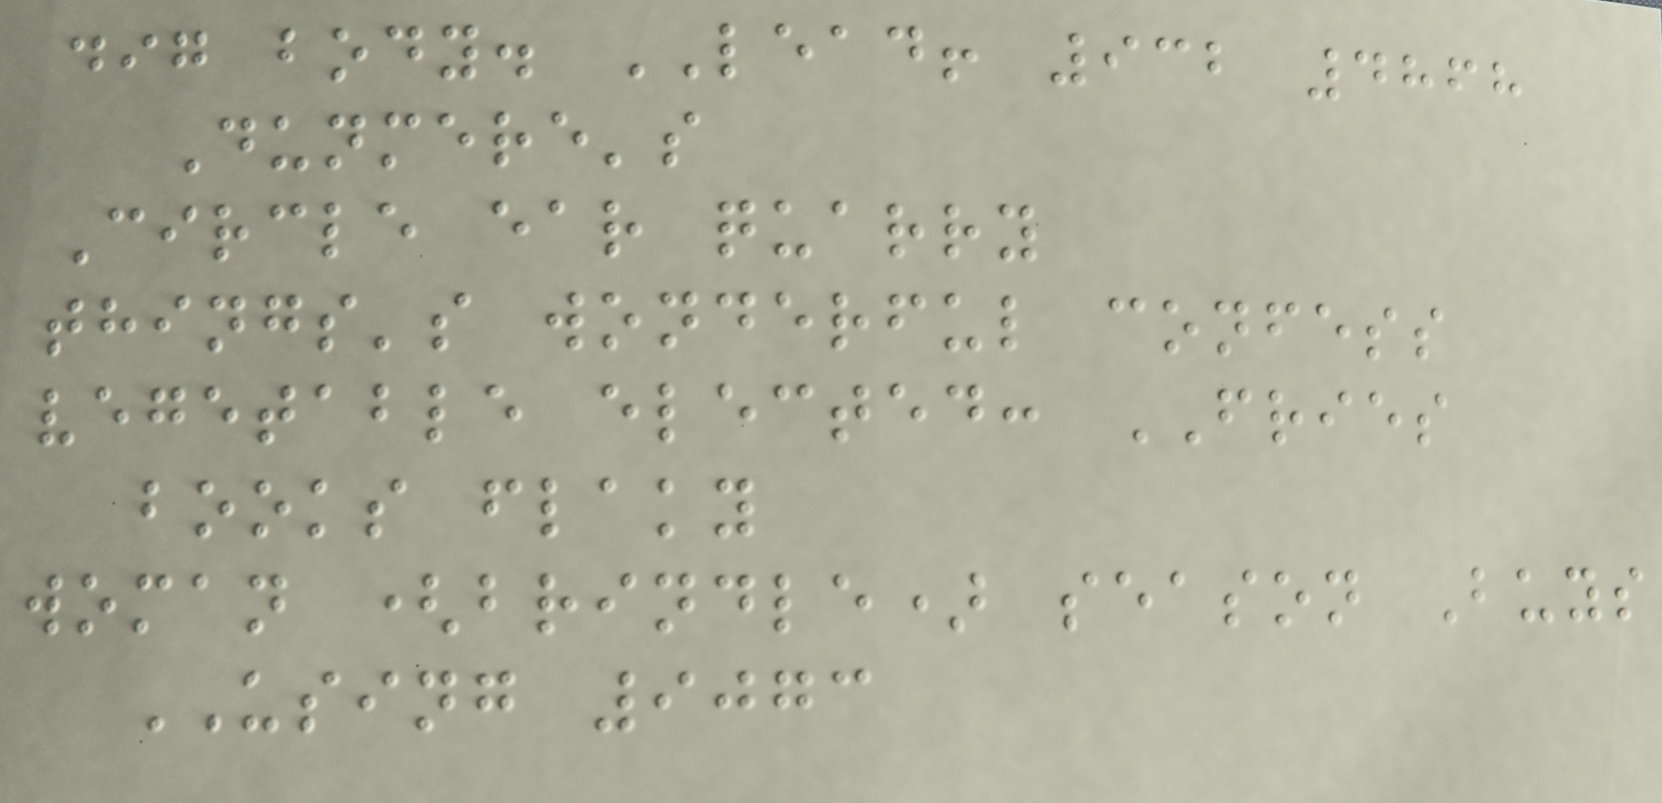dig body. LEAD! 932 4868
Dunmere's
Circle ear quarry
things's wonderful confess
vegetable elected: FRIES
books flaky
woman (brindle) season Buys
USING 9073
